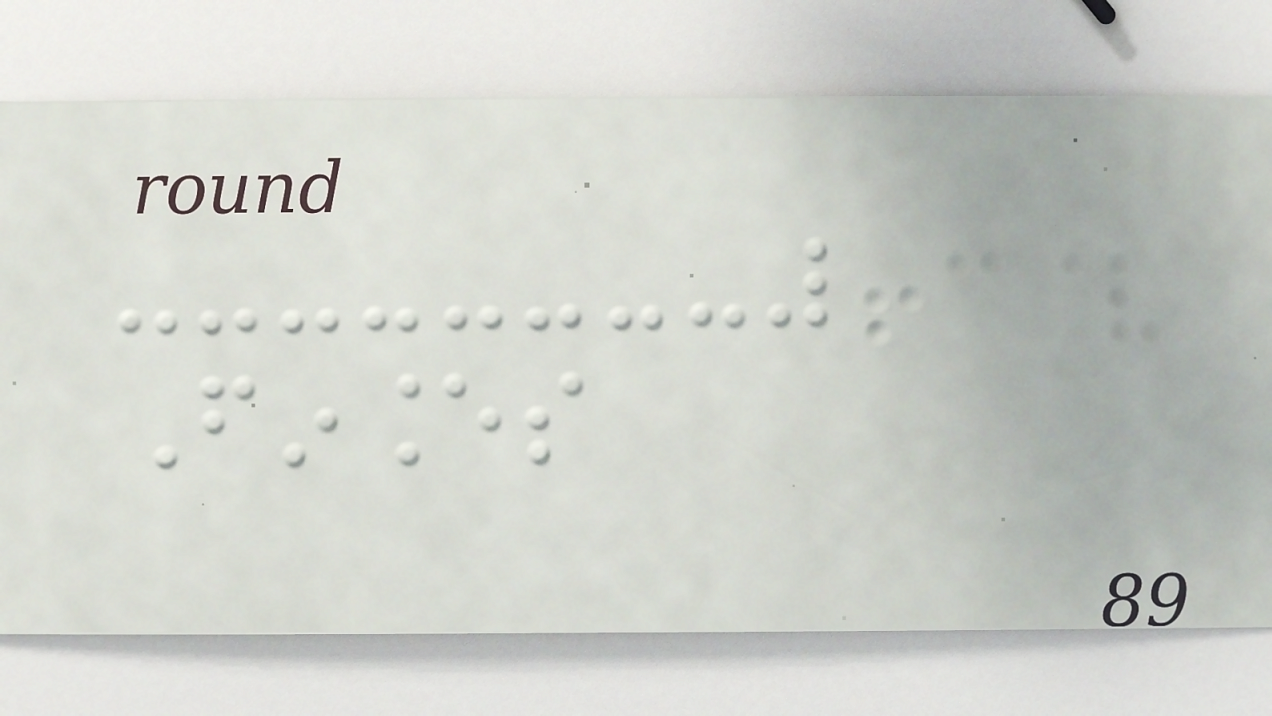Finances
